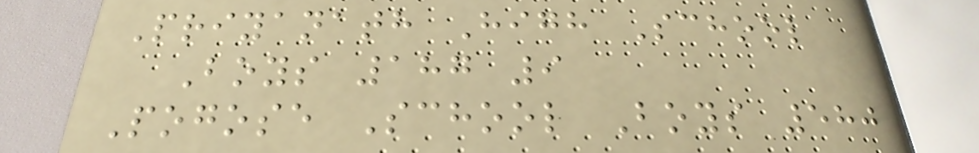Priyanath High School
Boys 187 9
Pogose School Boys 580
